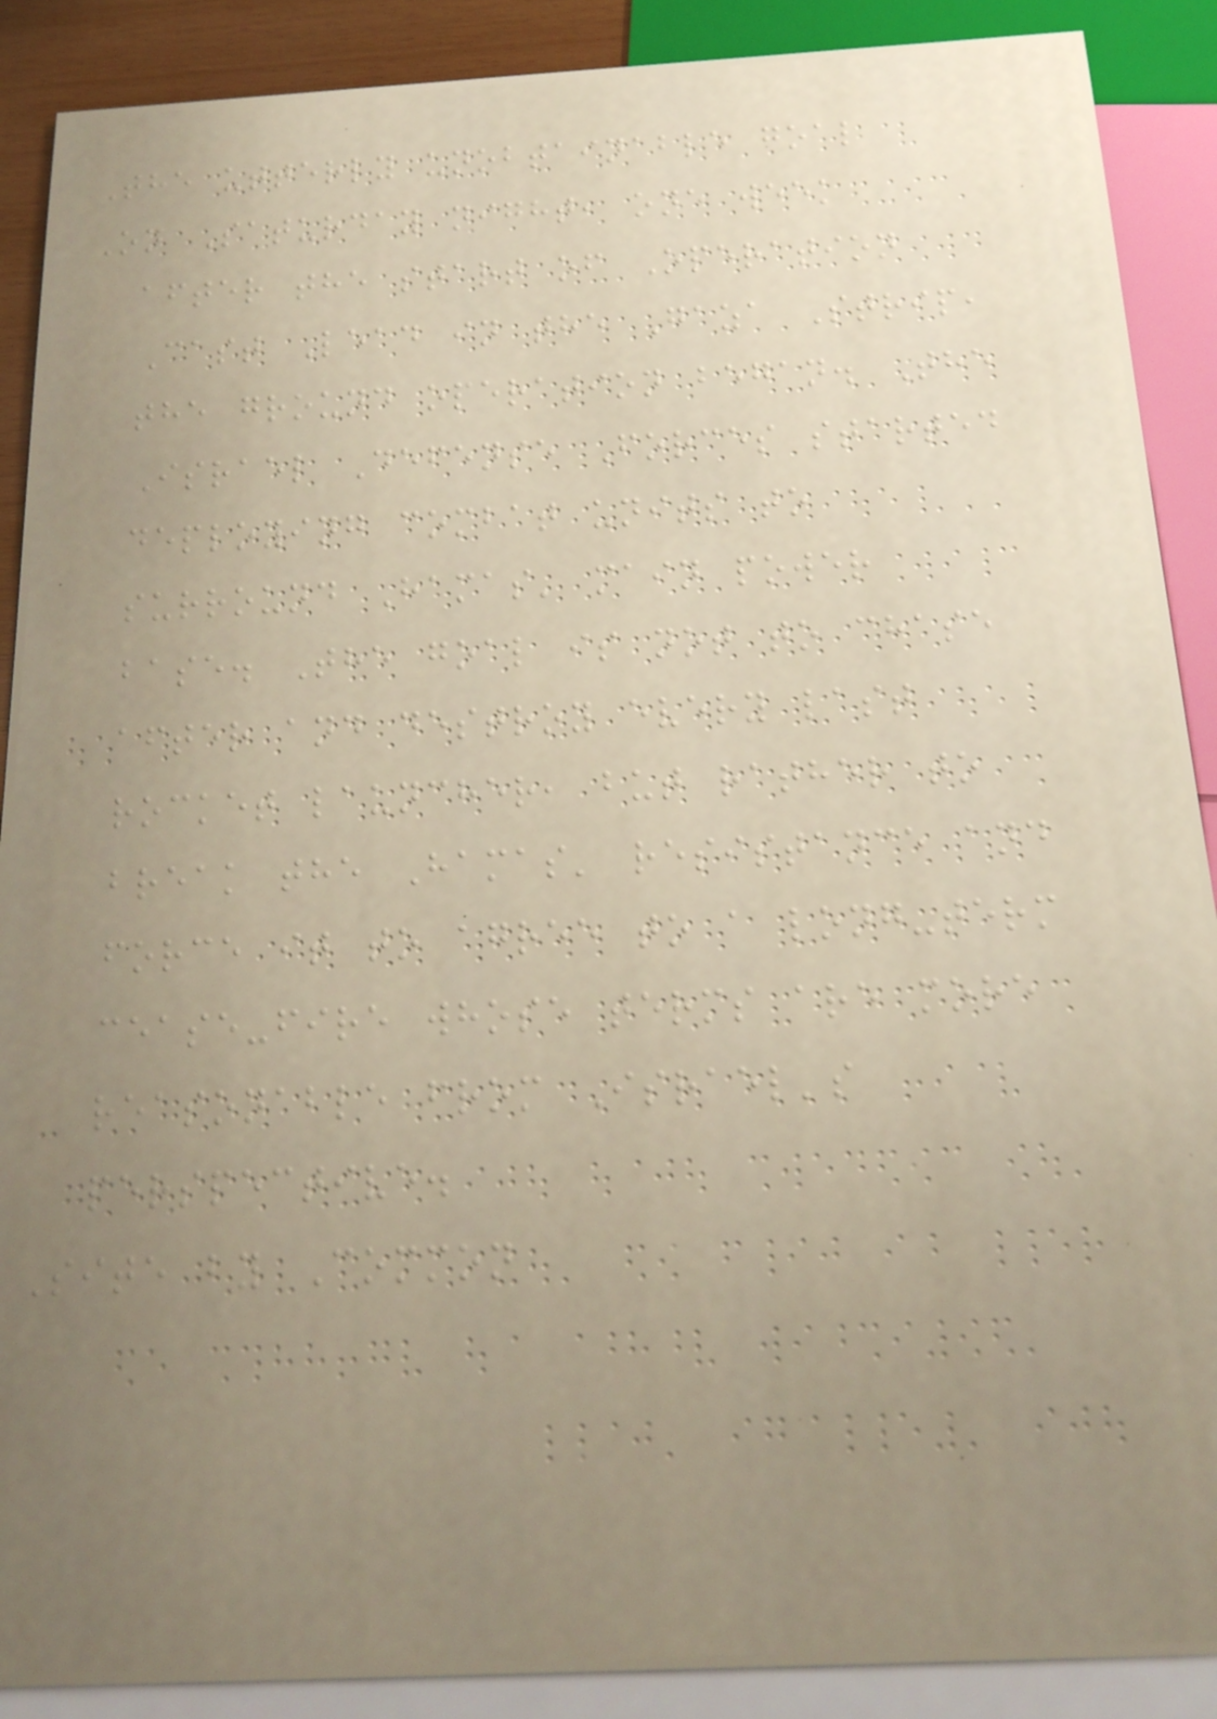The utterly unobtainable goal
On Saturday night, one week
after the start of Operation
Cast Lead in the Gaza Strip,
the ground operation began. The
Israel Defense Forces started
deploying combat units to
surround Hamas' main power
base. The goal is not to chase
after and destroy every last
rocket launcher, but rather to
break the Hamas' resistance and
force it to agree to a long-term
cease-fire whose terms are more
reasonable from Israel's
perspective.
Site by Common
